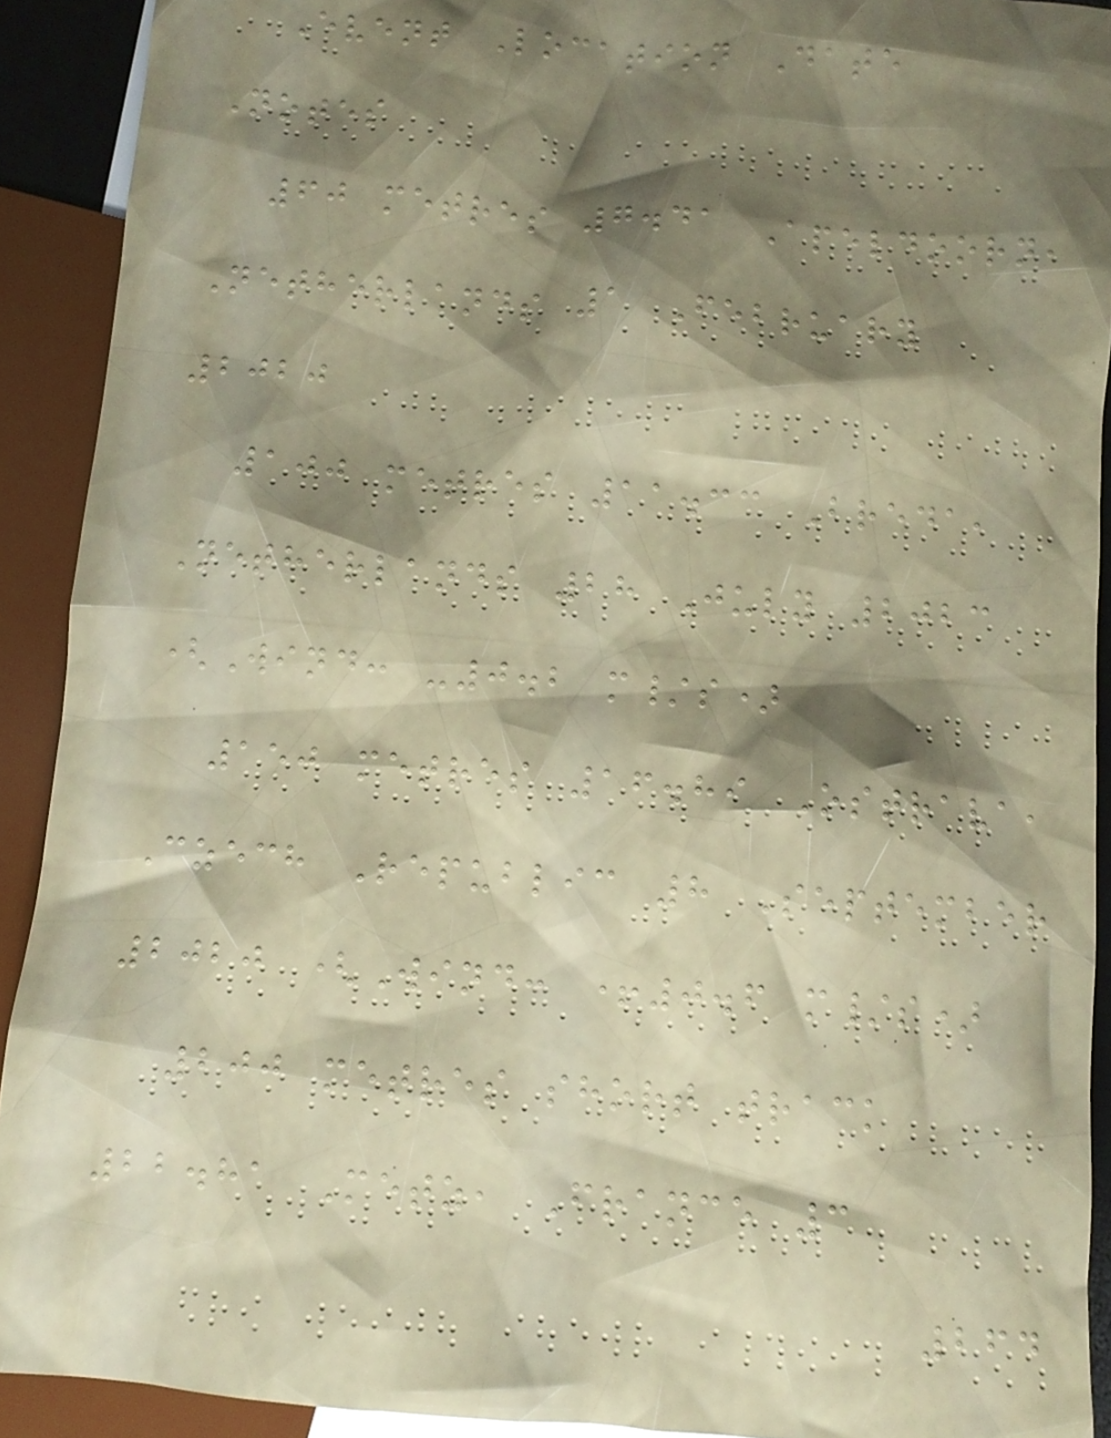Event Location Date
Notes
60 metres 7.41 Apeldoorn,
Netherlands 1 February
2020
100 metres 11.33 Breda,
Netherlands 28 July 2023
(Wind: -0.2 m/s)
150 metres 16.89 Ostrava,
Czech Republic 8 September
2020 (Wind: +0.6 m/s)
200 metres short track
22.81 Metz, France 3
264
